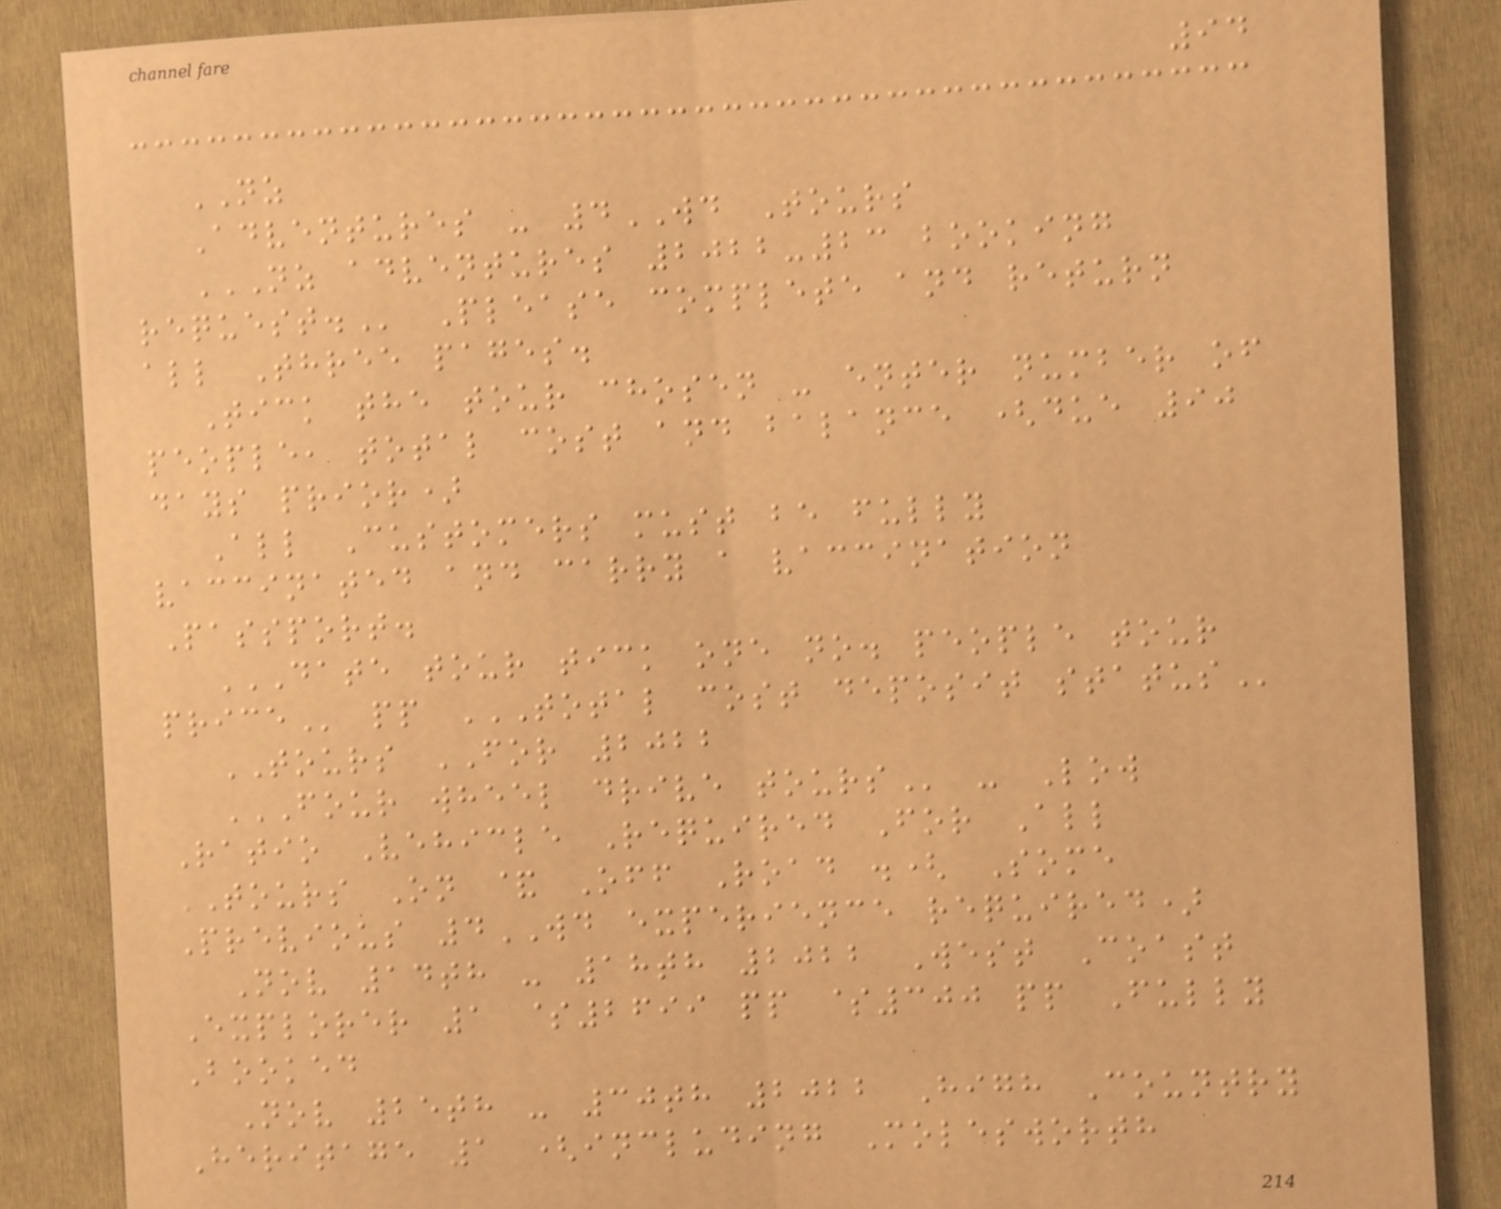94
NZ
Adventures - 4WD Tours
NZ ADVENTURES 2022-23 BOOKING
REQUEST. Please complete and return
all Three pages.
Tick the tour chosen - enter number of
people, total cost and balance (due 90
days prior)
All Customers must be fully
vaccinated and carry a vaccination
Passport.
DATE TOUR TICK ONE NO. PEOPLE TOUR
PRICE pp TOTAL COST DEPOSIT STATUS
TOURS FOR 2022
FOUR WHEEL DRIVE TOURS - Low
Ratio Vehicle Required For All
TOURS On & Off Road .( Some
Previous 4WD experience required)
Nov 14th - 18th 2022 West Coast
Explorer 1 $2699 pp $300 pp Fully
Booked
Nov 25th - 30th 2022 High Country
Heritage 1 (including Molesworth
